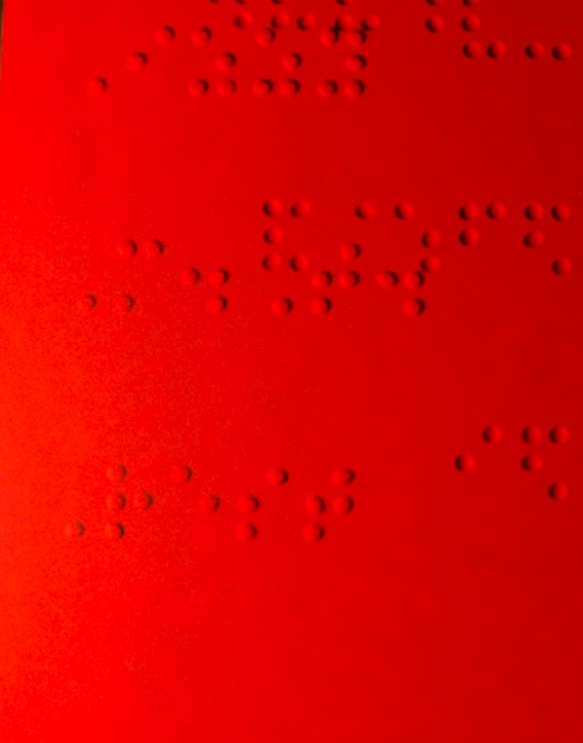Izzy
M.T.
Rest
